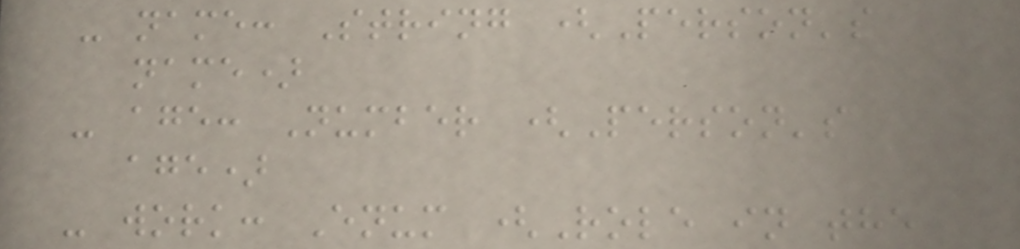- name: String (Person's
name)
- age: Number (Person's
age)
- work: Enum (Role in the
